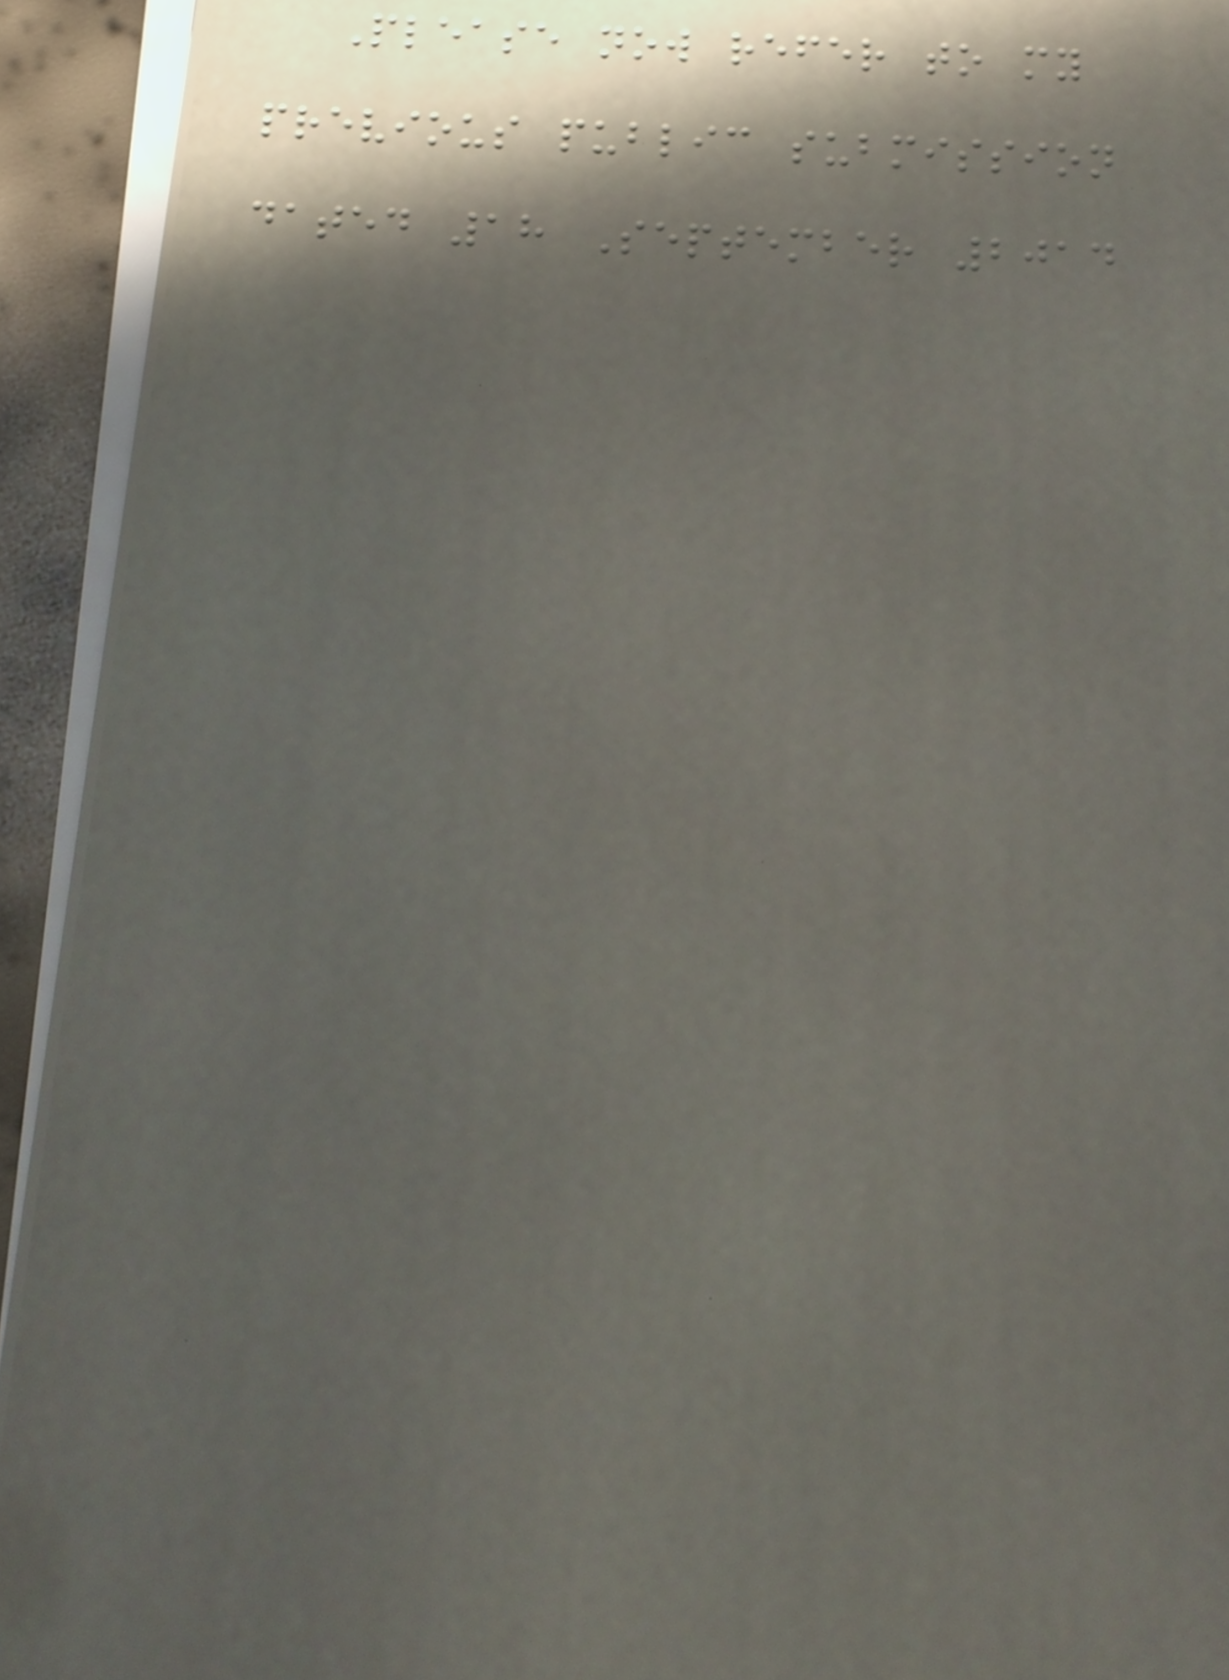Please now refer to my
previous public submission
dated 18 September 2014
